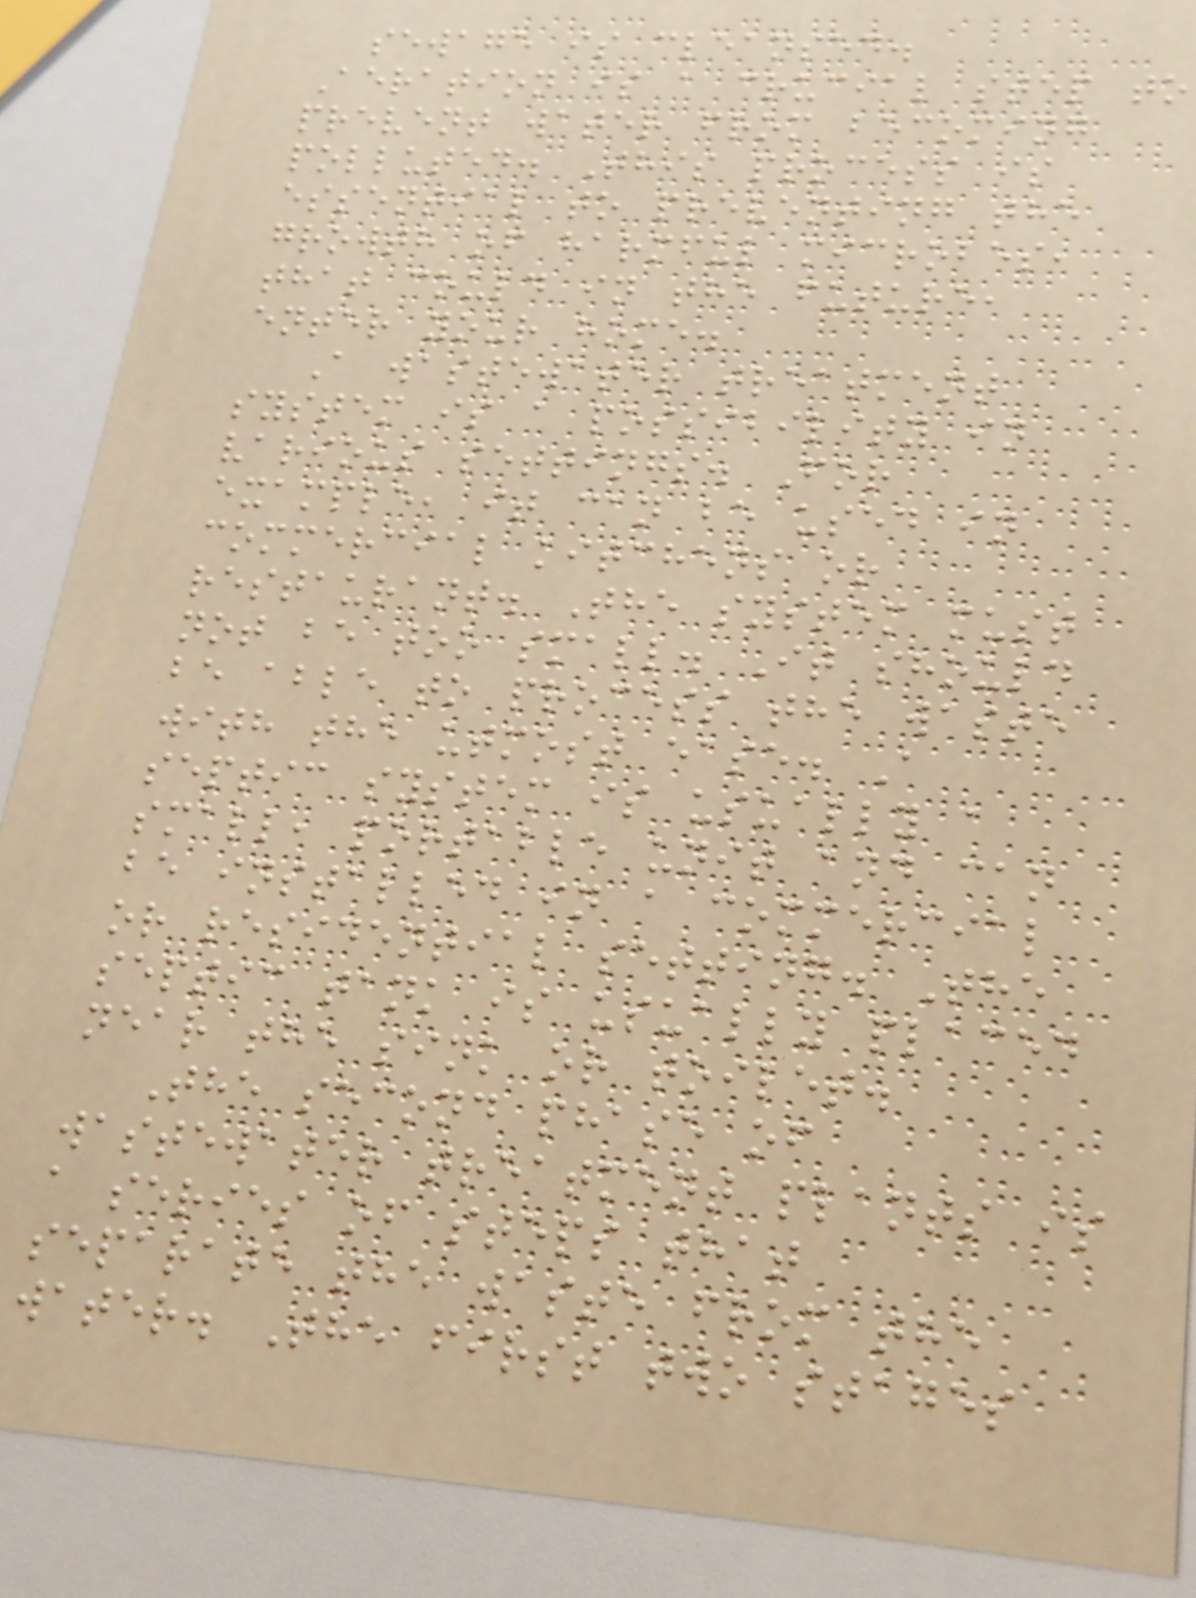sewage is cleansed.
Aeration is a crucial step to
prevent water from becoming
polluted. This process is
essential to preventing the
growth of harmful microbes,
that could in the future,
enter your home.
A wastewater treatment
system is a possibility in
various settings. For
example, it can be used in
commercial kitchens or
restaurant. The system must
not be too small. It should
be able to process the waste
with the utmost ease. A
septic system is usually a
small, portable unit and can
be installed in a commercial
or residential setting. The
septic tank is usually placed
near the sink or toilet.
The second phase of
wastewater treatment plants is
a series of steps that
separate the waste from the
water. The first two stages
